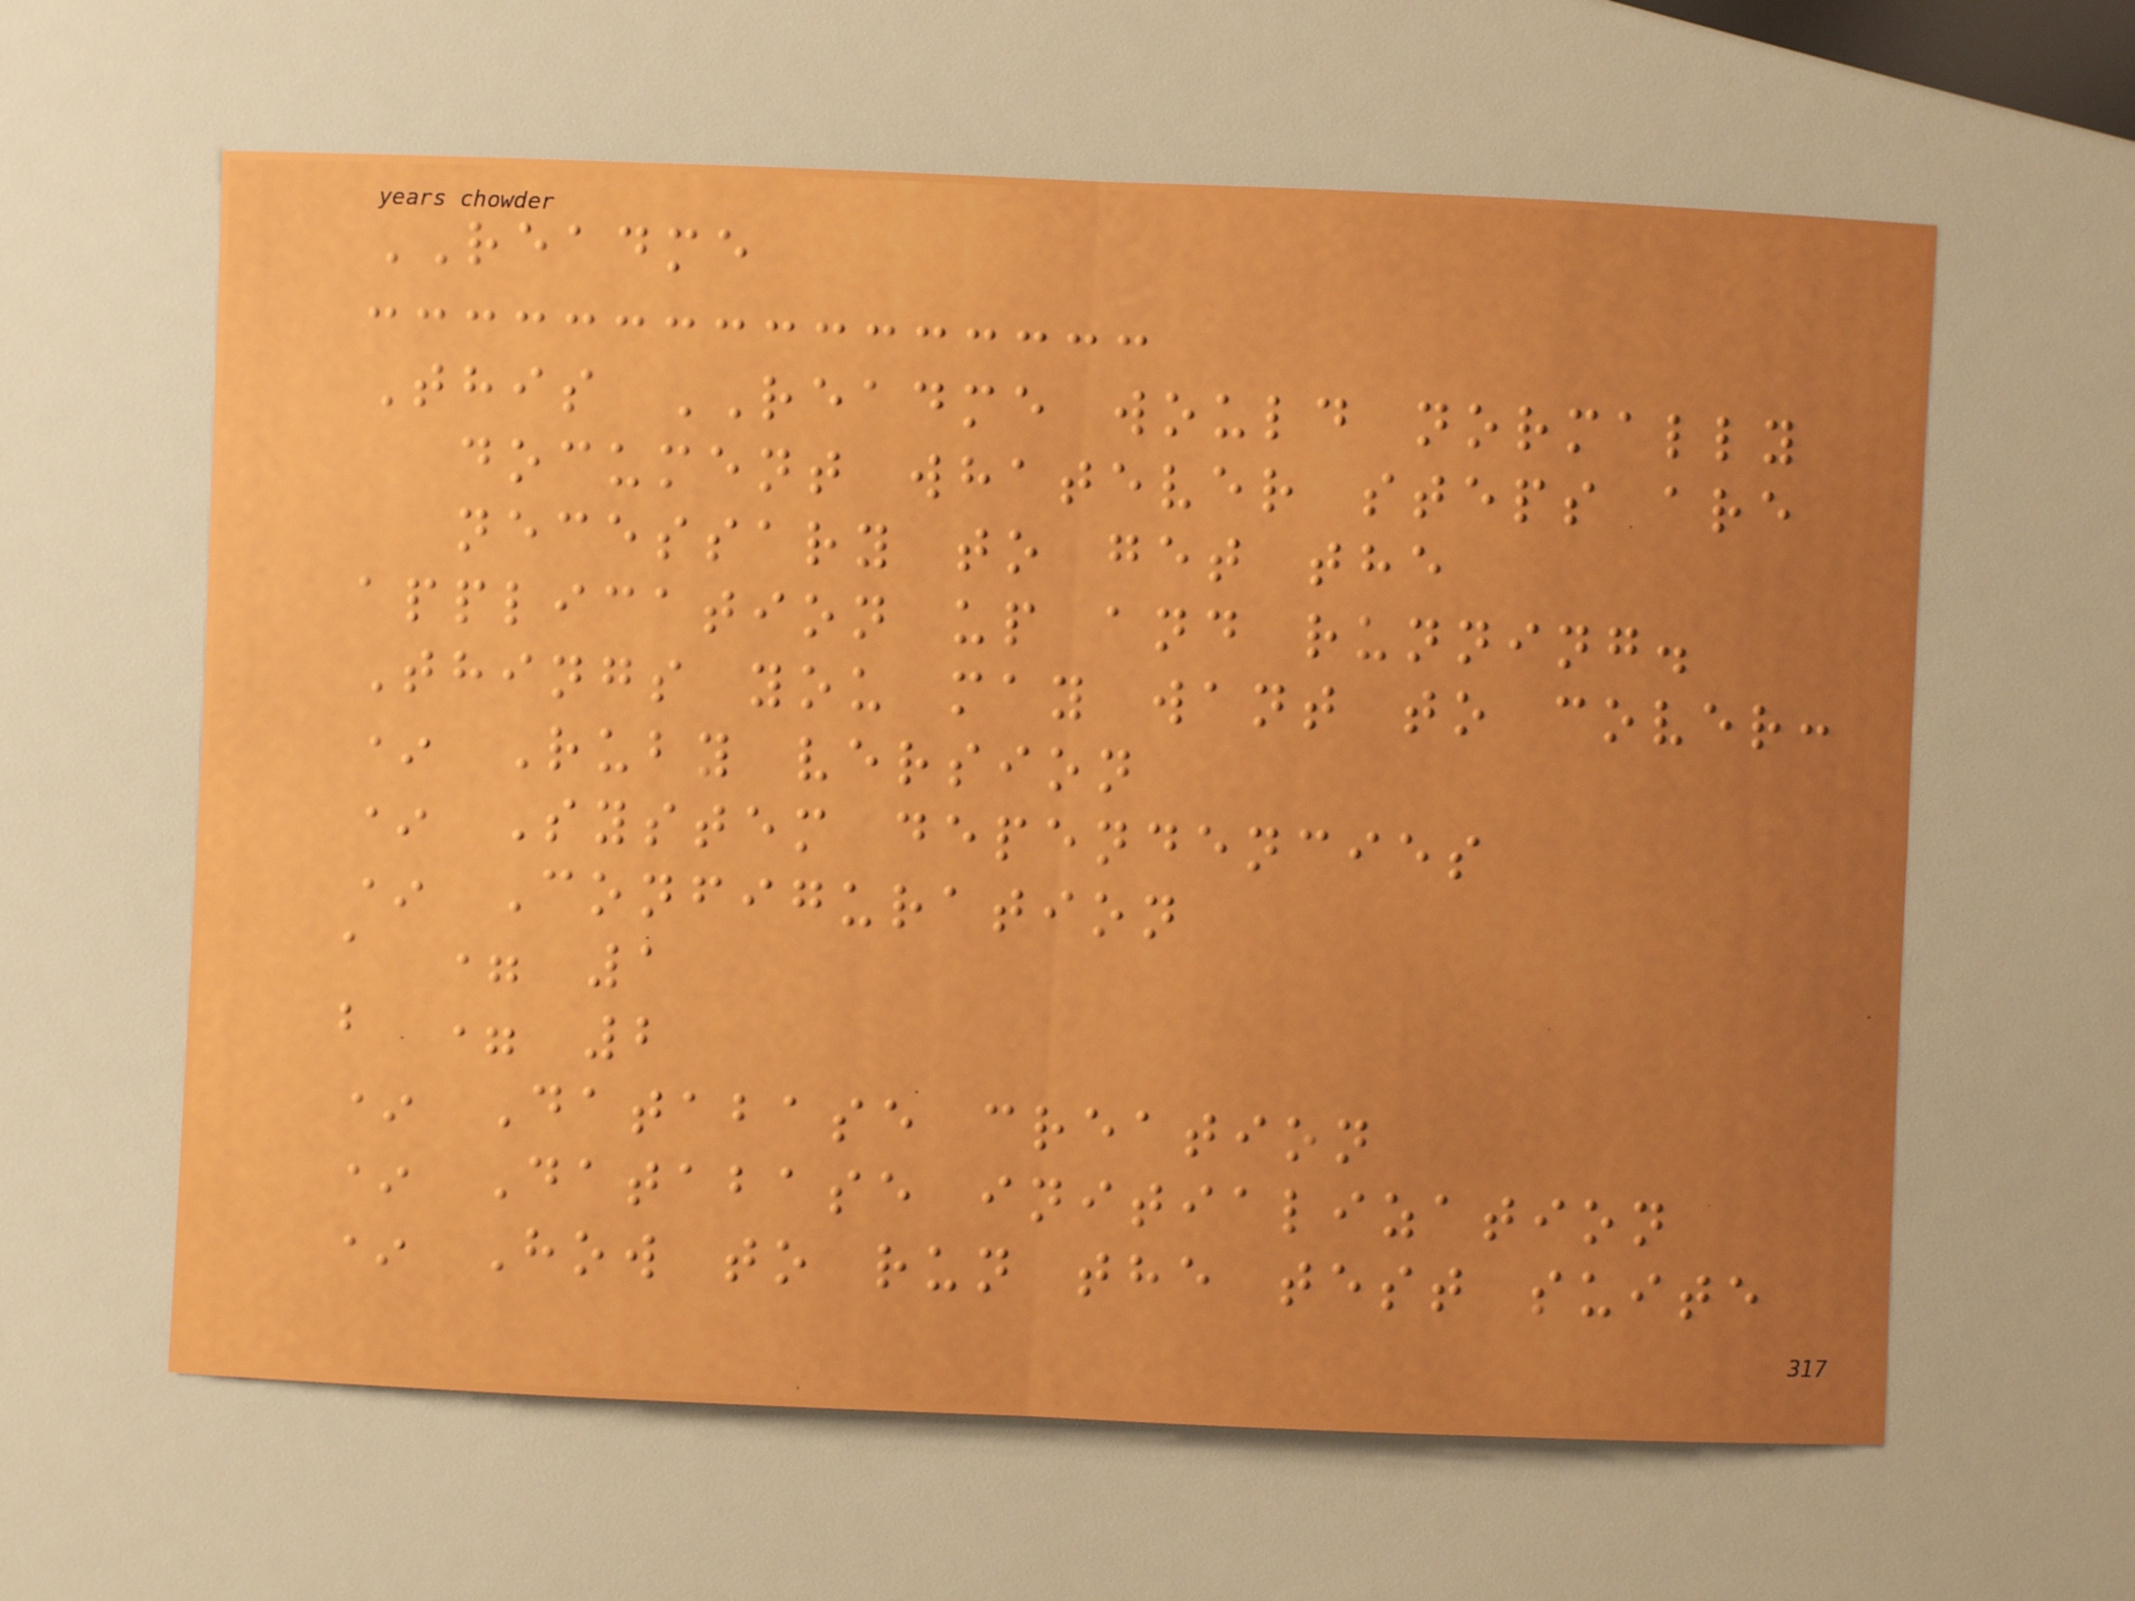README
This README would normally
document whatever steps are
necessary to get the
application up and running.
Things you may want to cover:
* Ruby version
* System dependencies
* Configuration
a = 1
b = 2
* Database creation
* Database initialization
* How to run the test suite
